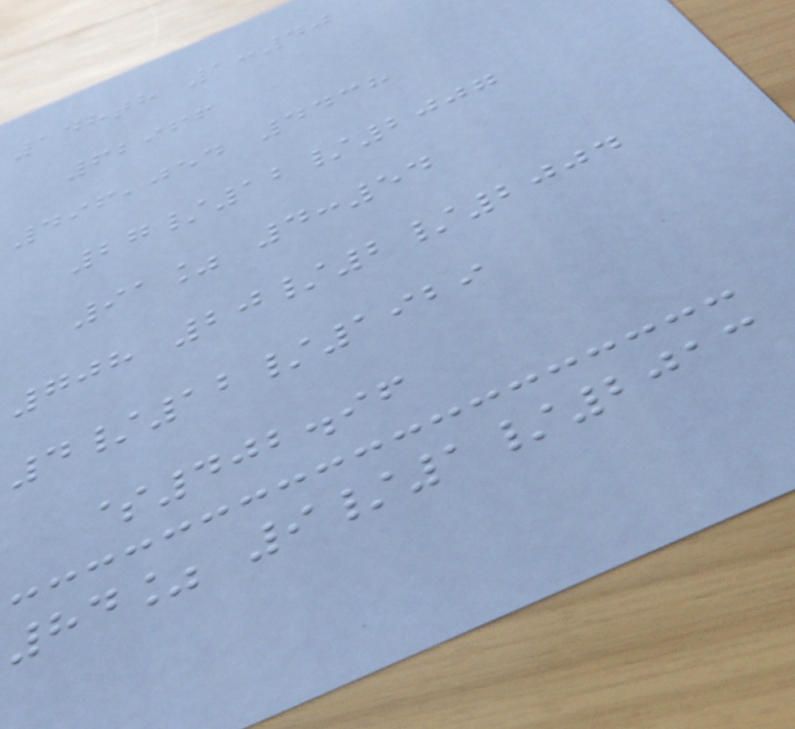148th 1:40
62966
496,054 4438
27/12/2007
91% 4:54
708 20/2/2004
4/12/1929
$402.96
84% 9/1/2013
